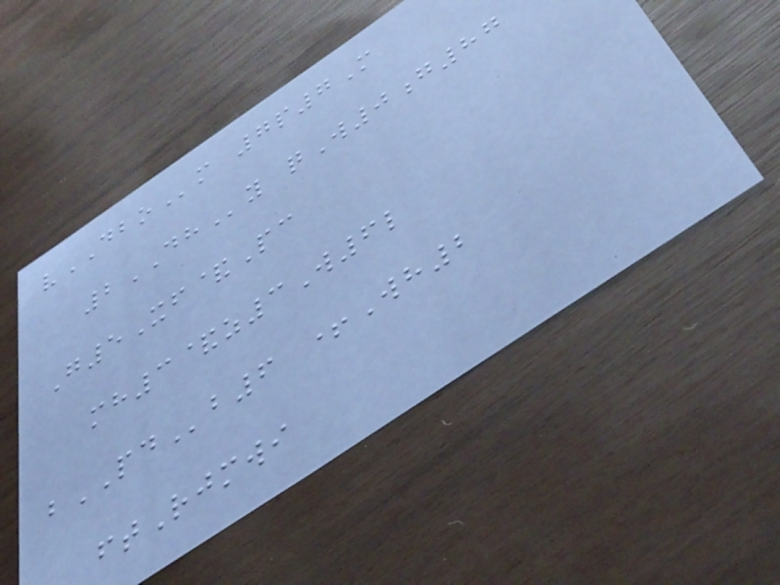vDBOm 7p7M
2DHy qW0g87
G5Xf&Pc
mh3&z3W6l
bPDb6 +Wh2
ftRjmwi
